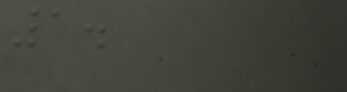1.
